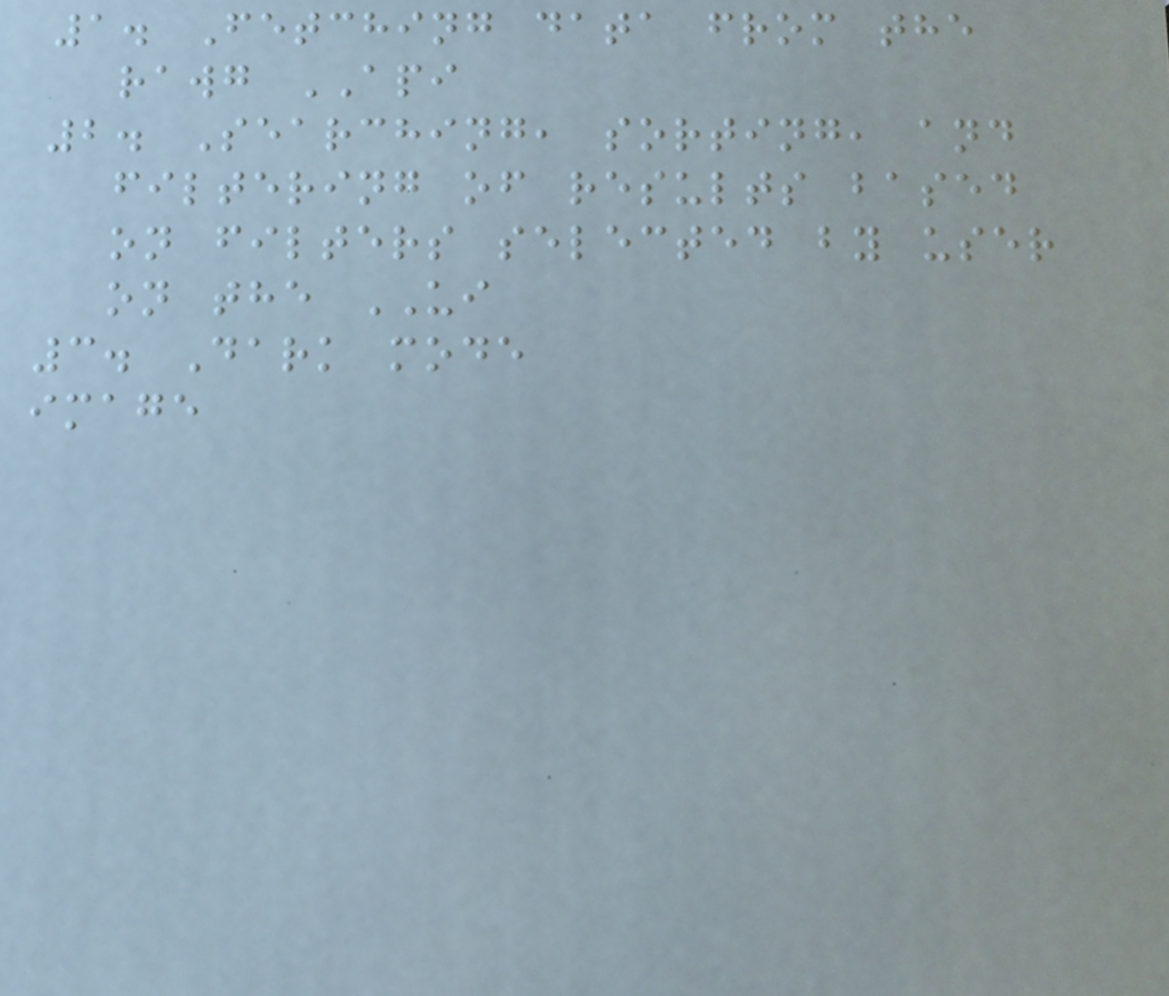1. Fetching data from the
rawg API
2. Searching, sorting, and
filtering of results based
on filters selected by user
on the UI
3. Dark mode
image
